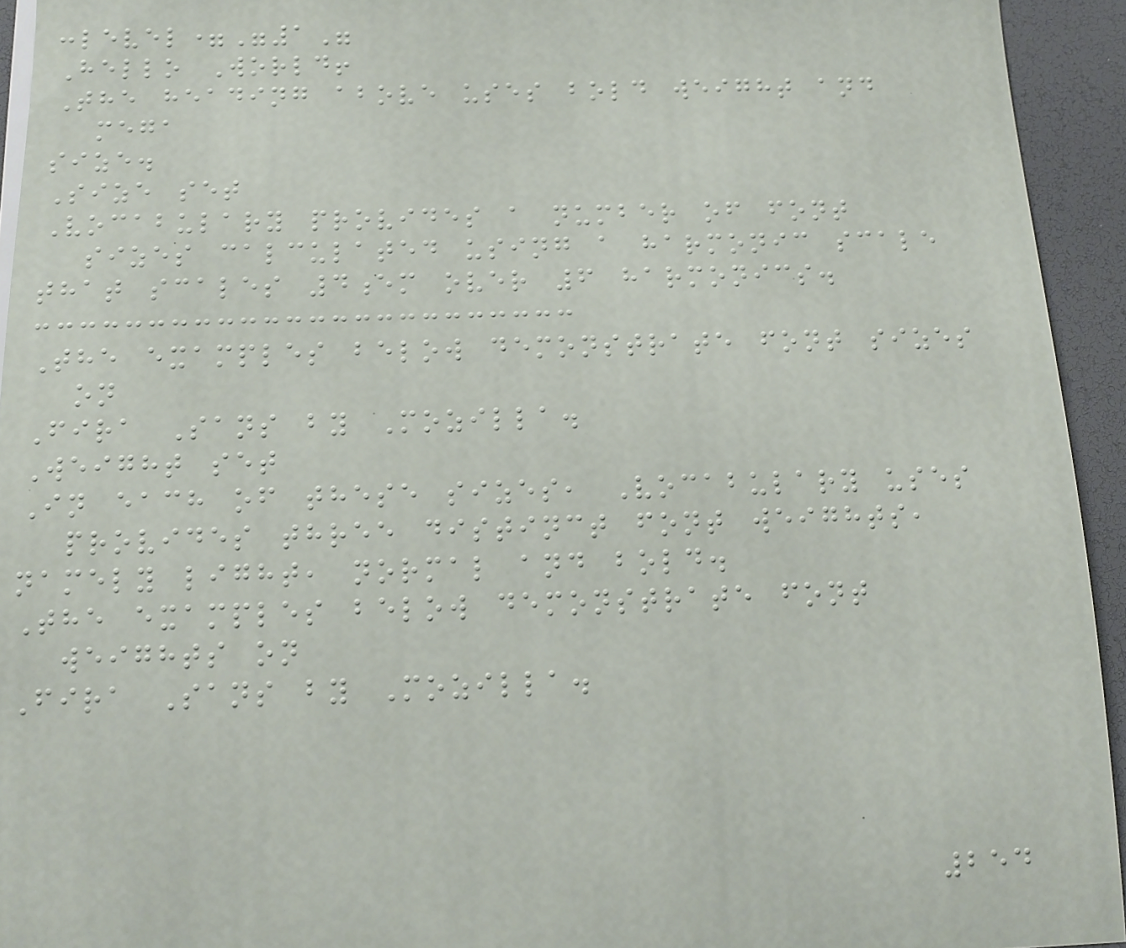:level="1"
Hello World!
The heading above uses bold weight and
mega
size.
Size set
Vocabulary provides a number of font
sizes calculated using a harmonic scale
that scales 4em over 6 harmonics.
The examples below demonstrate font sizes
on
Fira Sans by Mozilla.
Weight set
In each of these sizes, Vocabulary uses
provides three distinct font weights,
namely light, normal and bold.
The examples below demonstrate font
weights on
Fira Sans by Mozilla.
254
